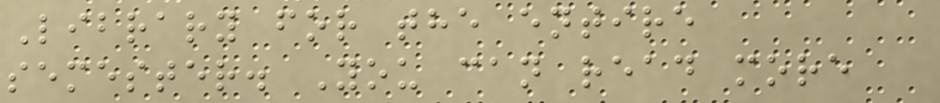Library for the entire
semester. You can read more
